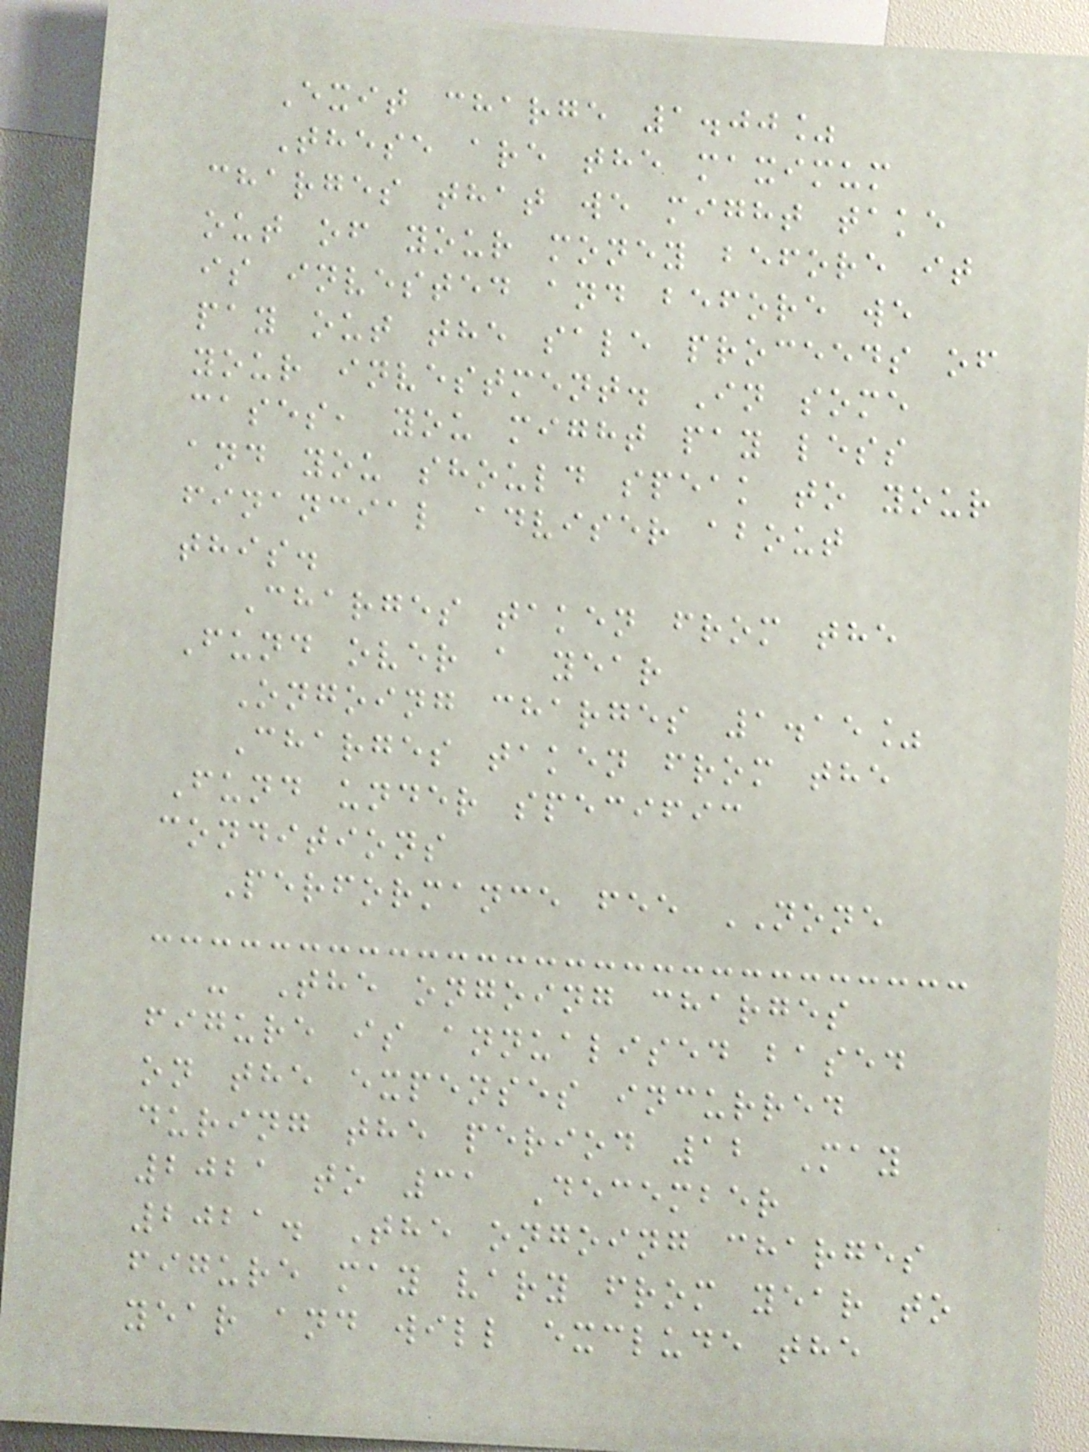Exit charge 1.00%
These are the maximum
charges that we might take
out of your money before it
is invested and before we
pay out the sale proceeds of
your investment. In some
cases, you might pay less
and you should speak to your
financial adviser about
this.
Charges taken from the
Fund over a year
Ongoing charges 1.15%
Charges taken from the
Fund under specific
conditions
Performance fee NONE
- The ongoing charges
figure is annualised based
on the expenses incurred
during the period 12 May
2021 to 31 December
2021. The ongoing charges
figure may vary from year to
year and will exclude the
